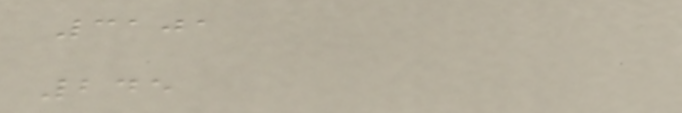3101
245
